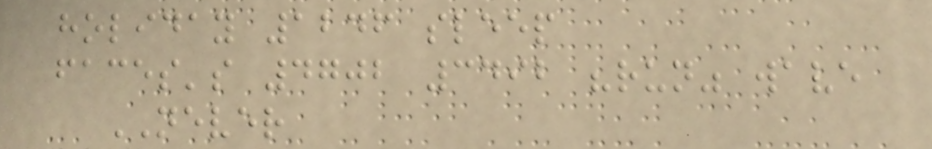holiday 1246 sleep
faces's 4702 3492 "run" wave
NEVER
